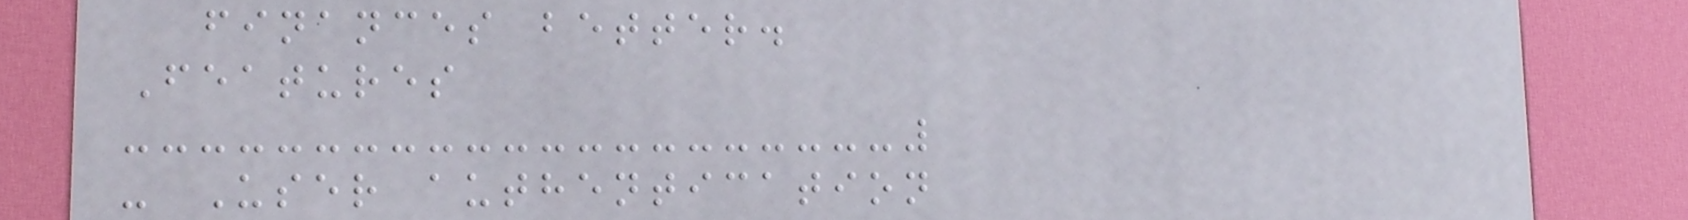finances better.
Features
- User authentication
